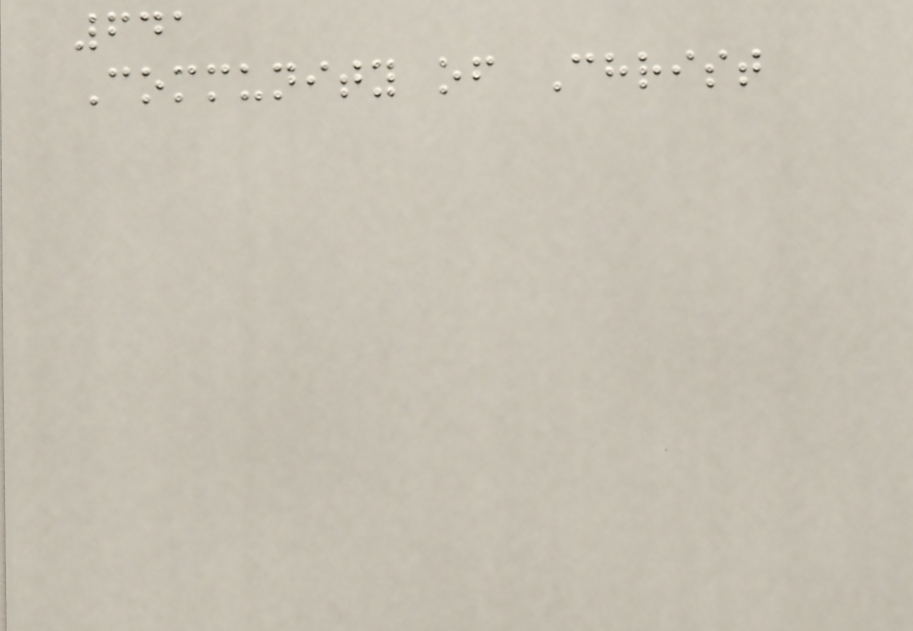641
Community of Christ
